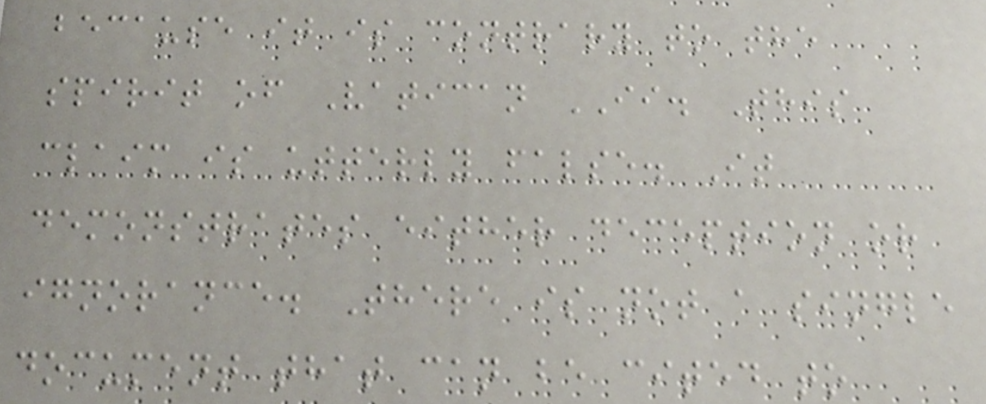because it is contrary to the
spirit of Vatican II. This
claim is utterly false. It
demonstrates either deception or
ignorance. There is not a single
document that can be cited to
